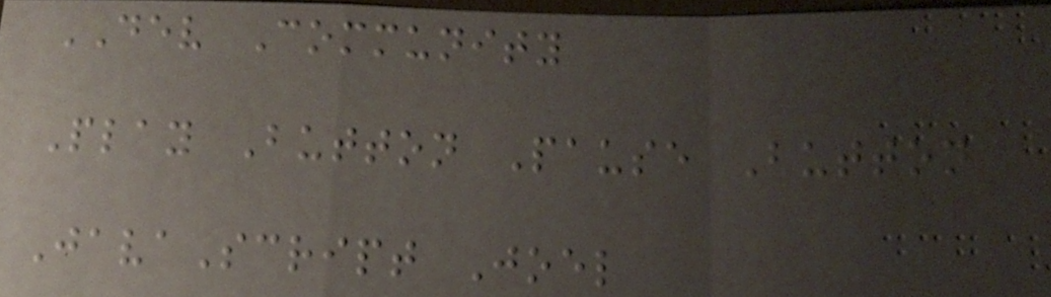DEV Community
Play Button Pause Button
JavaScript Joel
